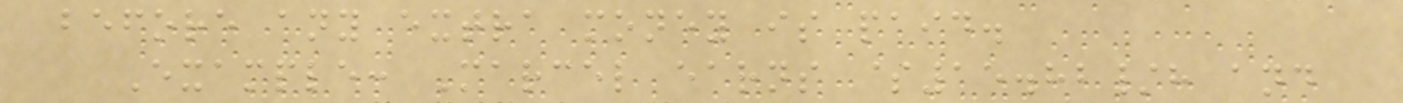before any extra money is paid.
Example: Marcel earns $15.82/h and
